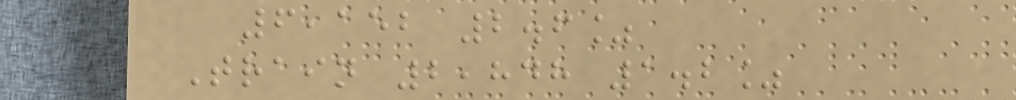6,152 2.6%
Train 2,848 1.2%
